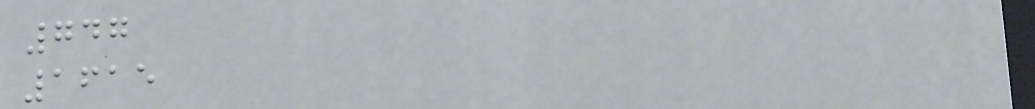747
1615
